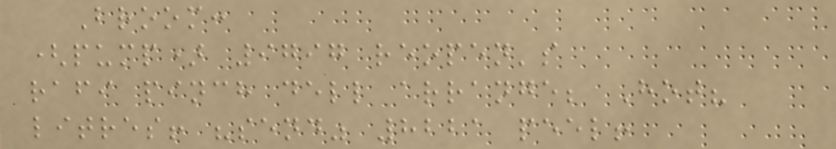Broom:
(pump) 9797 reopen's
rafi pinch dell arrange; Hot?
litres! "send" 8221 peel!
